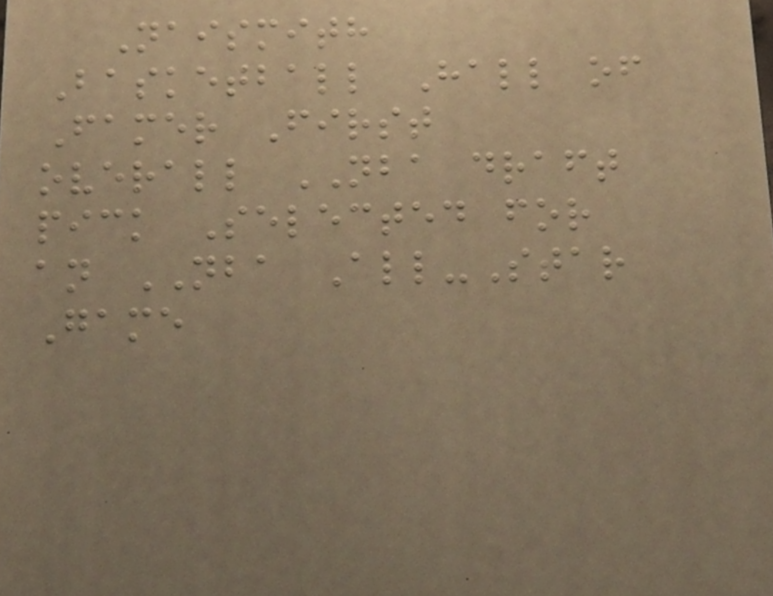Naismith
Basketball Hall of
Famer First
overall NBA draft
pick Selected for
an NBA All-Star
Game
